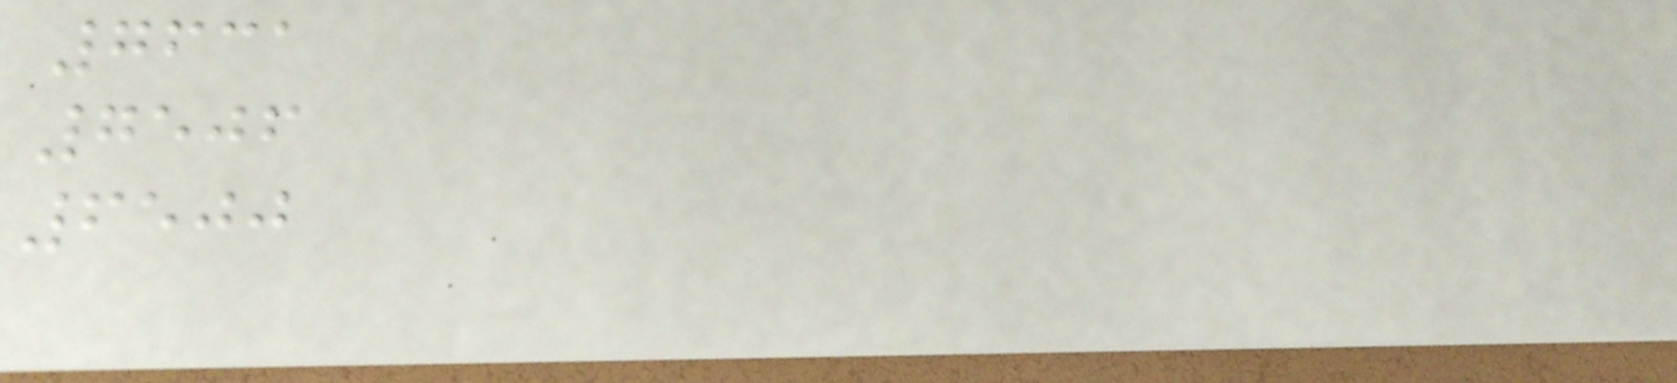7631
7506
6500
